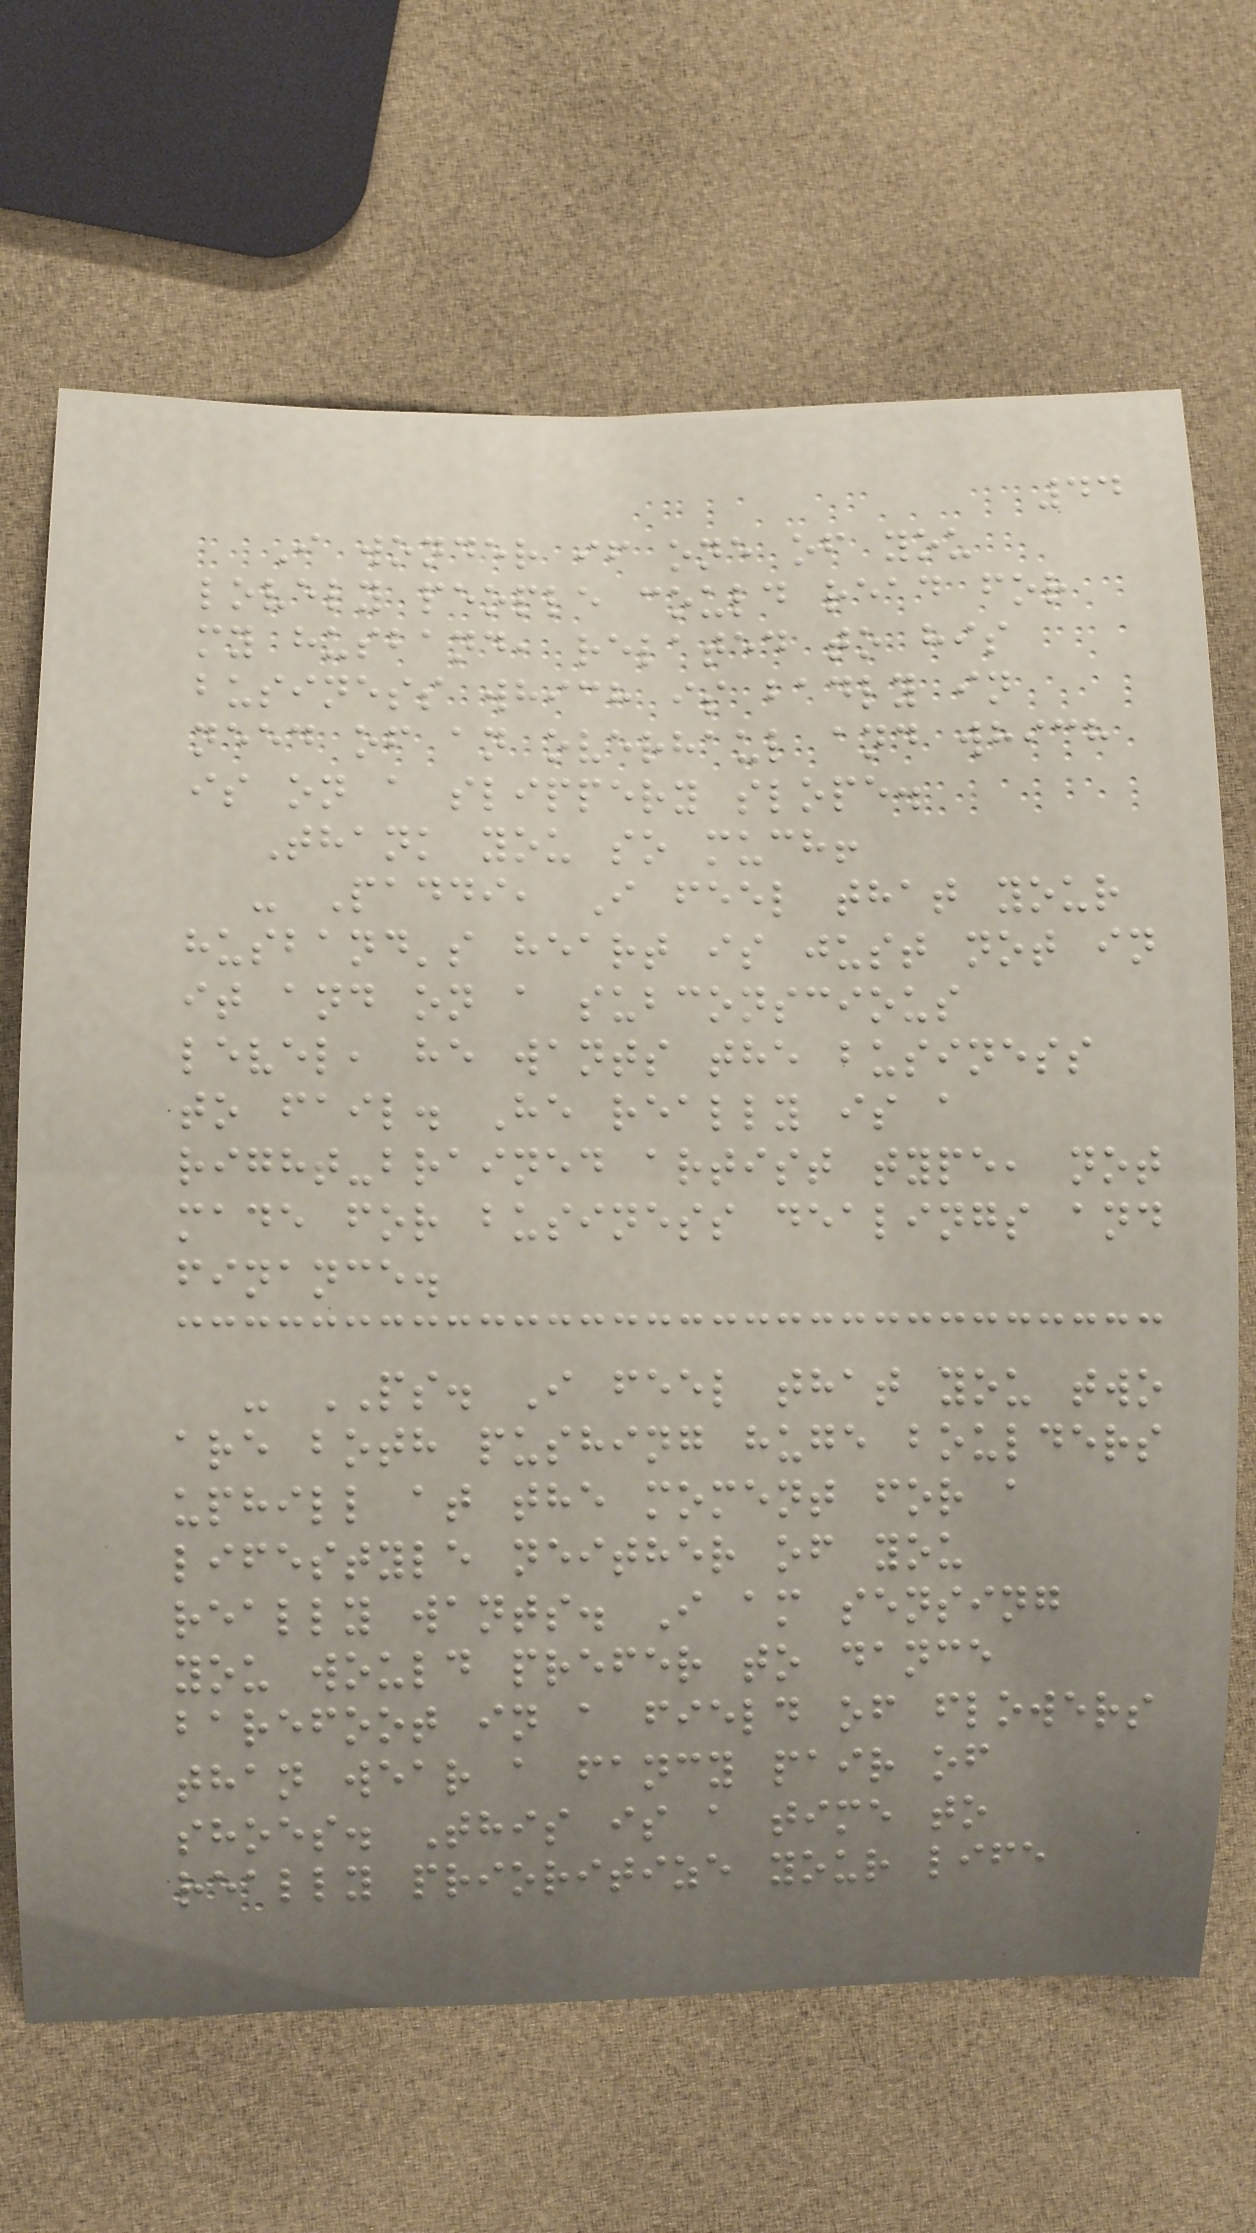44
I wonder if one of you
lovely people could read for
my husband, related to his
business which is badly in
need of an overhaul and which
is on a slippery slope.
Thank you so much!
- Paddi, I feel that your
husband's heart is just not in
it and on a subconscious
level, he wants the business
to fail. He really is a
right-brained artist type, not
made for business dealings and
finance.
- PS. I feel that you two
are both pushing huge boulders
uphill at the moment for a
lifestyle neither of you
really wants. I am sensing
you would prefer to dance
barefoot in a field of flowers
than wear a fancy pair of
shoes. This is a time to
really prioritize your life
